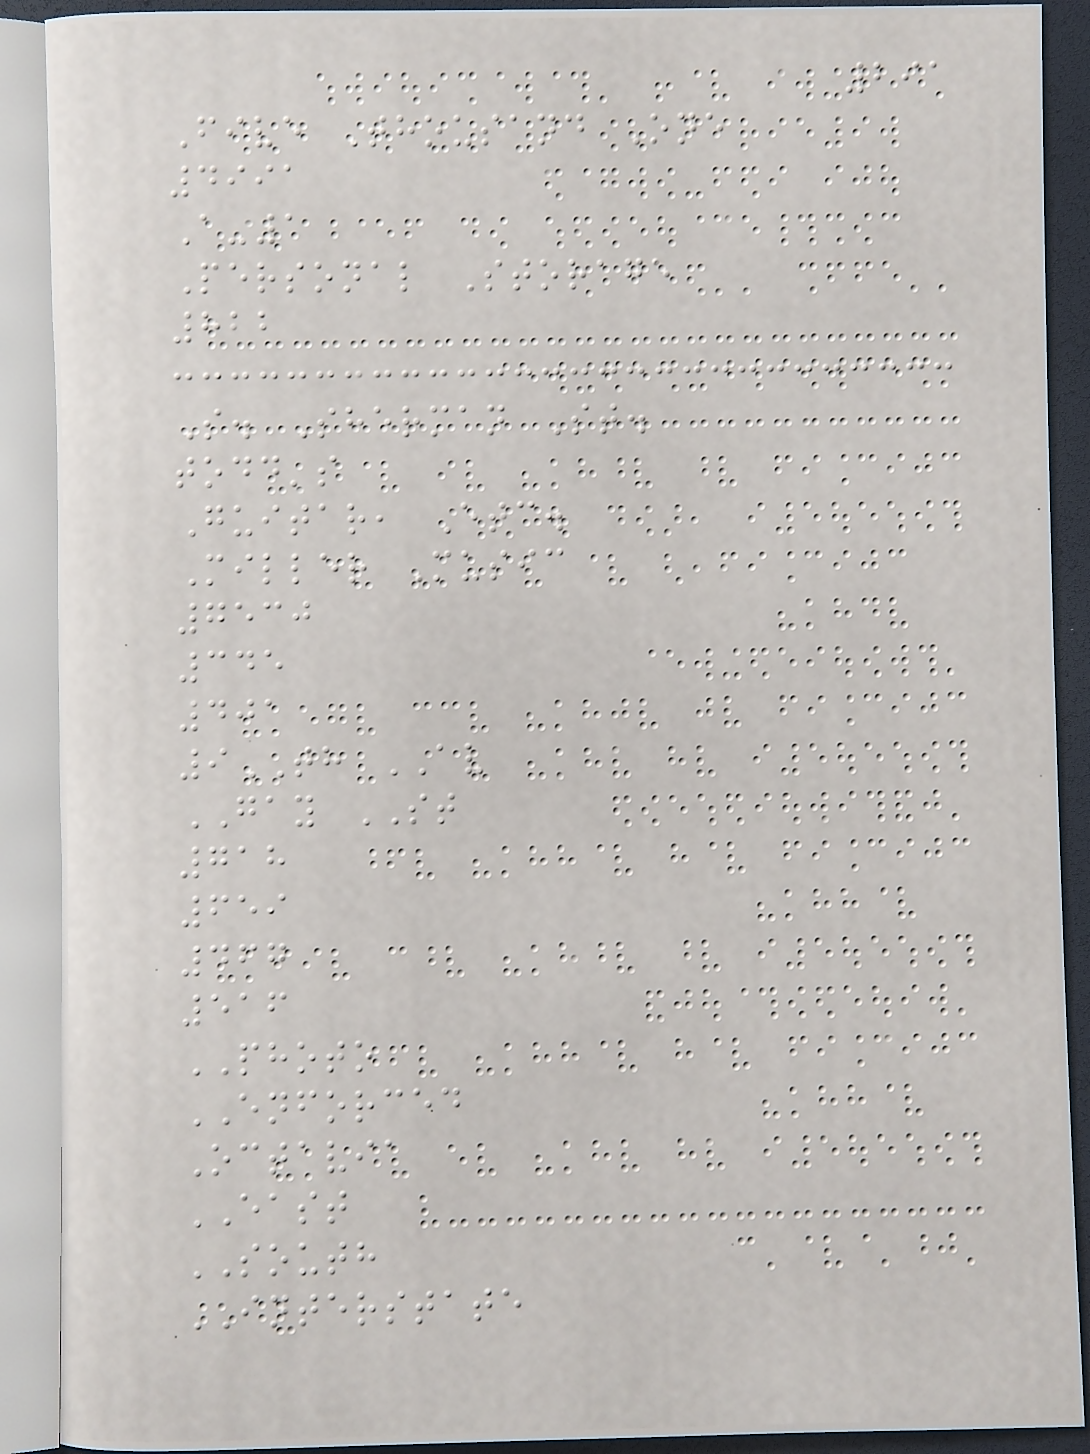291
Five Thousand One
4991
A-1
Personal Storage
822
S. Sherman St.
todd's
Guitar, Etc.
Miller Music
7530
345
401
9TH AV
GAY ST
718
659
467
516
PHOTO
ENFORCED
Octavia
EAST
SOUTH
INTERSTATE
